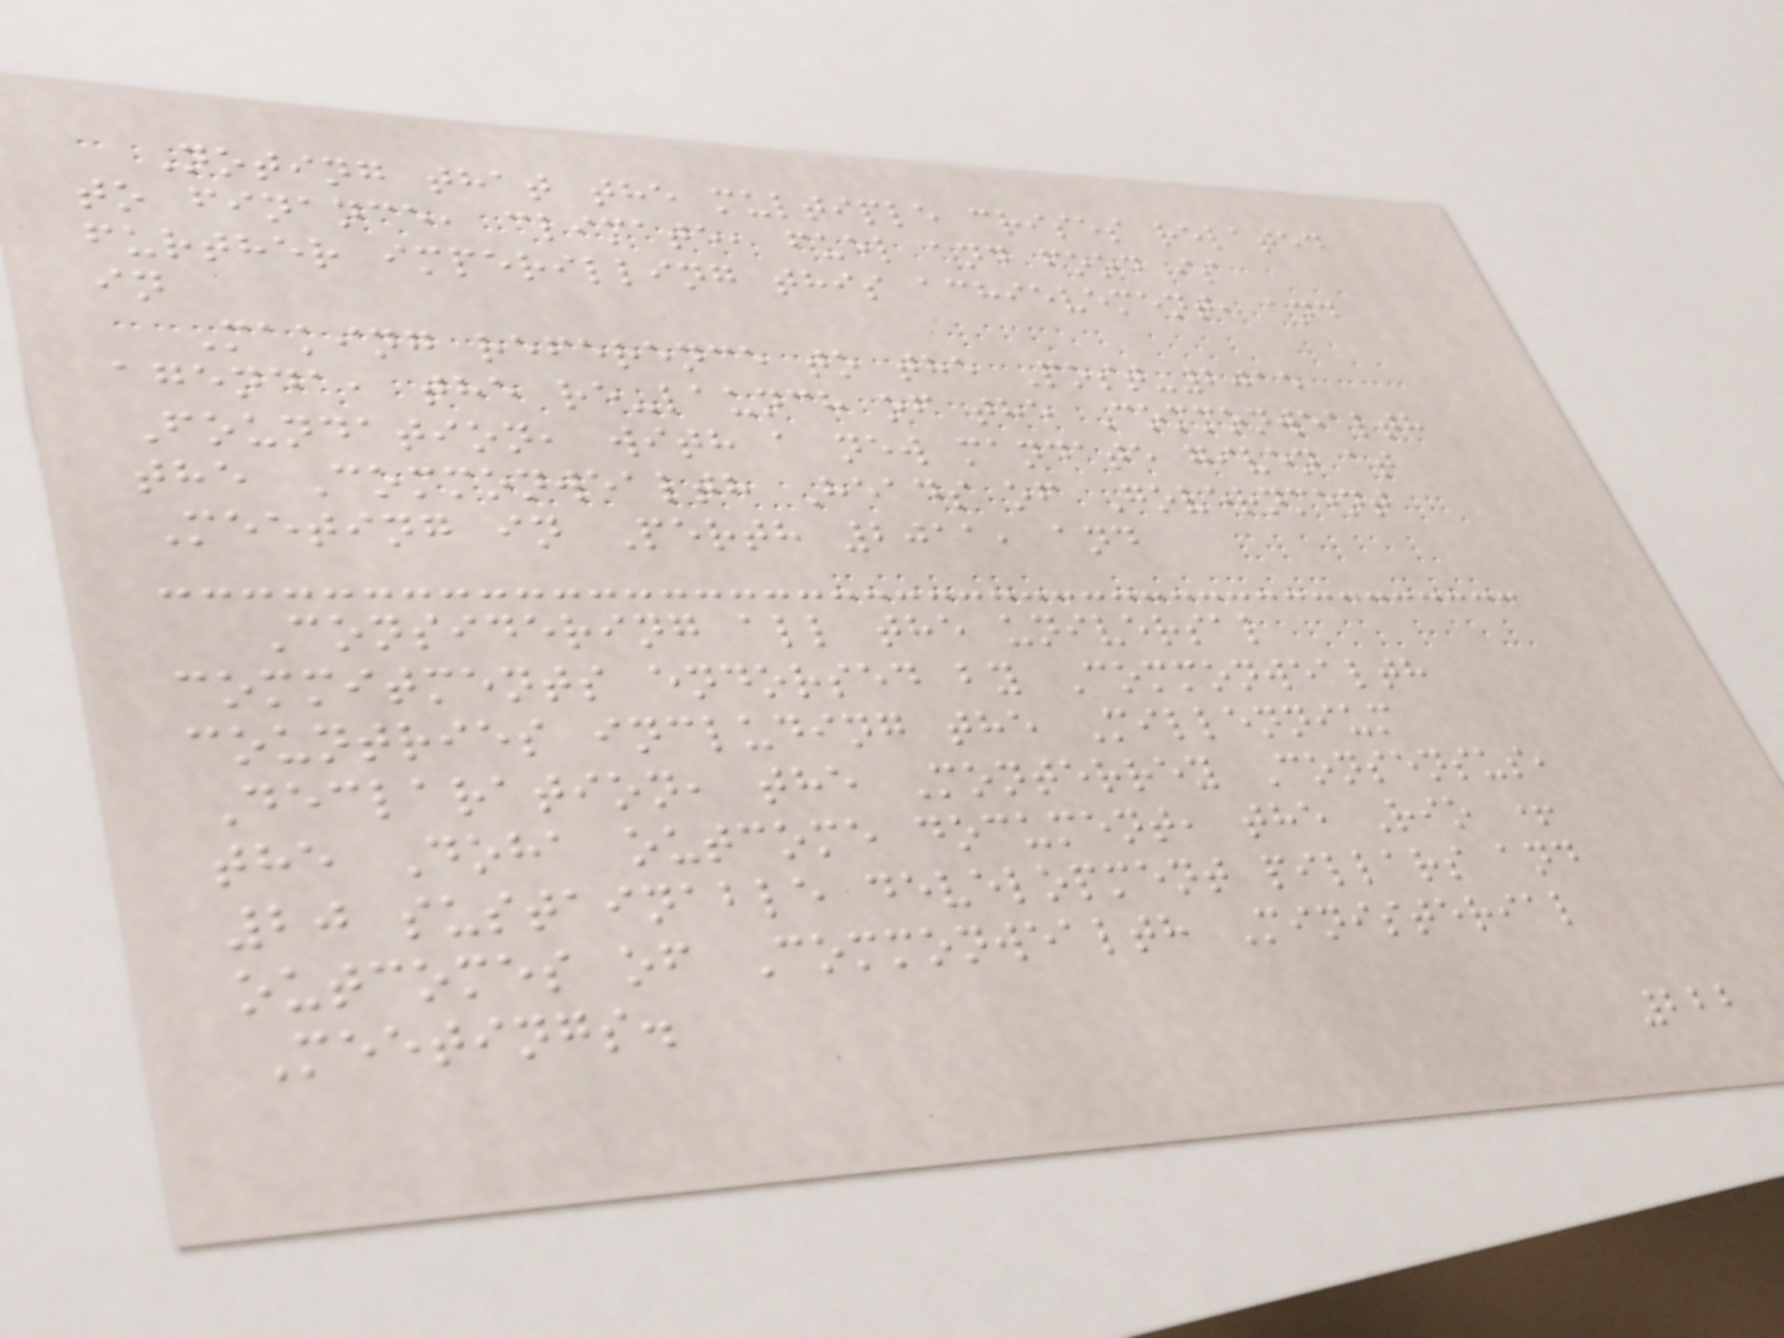Noting that the multiple crises related
to finance, climate, fuel and food is
further imperilling this achievement, and
in
Making reference to the Post-2015
agenda, the re-launch of the Commonwealth
Foundation, with a new mandate given at
the Commonwealth Heads of Government
Meeting in Perth 2011, and
Considering all the universal
commitments endorsed by Commonwealth
countries including the Millennium
Declaration, the Monterrey Consensus,
the Doha outcome document, the Rio +
20 sustainable development pillars and
outcomes of Commonwealth Ministerial
Meetings.
222
